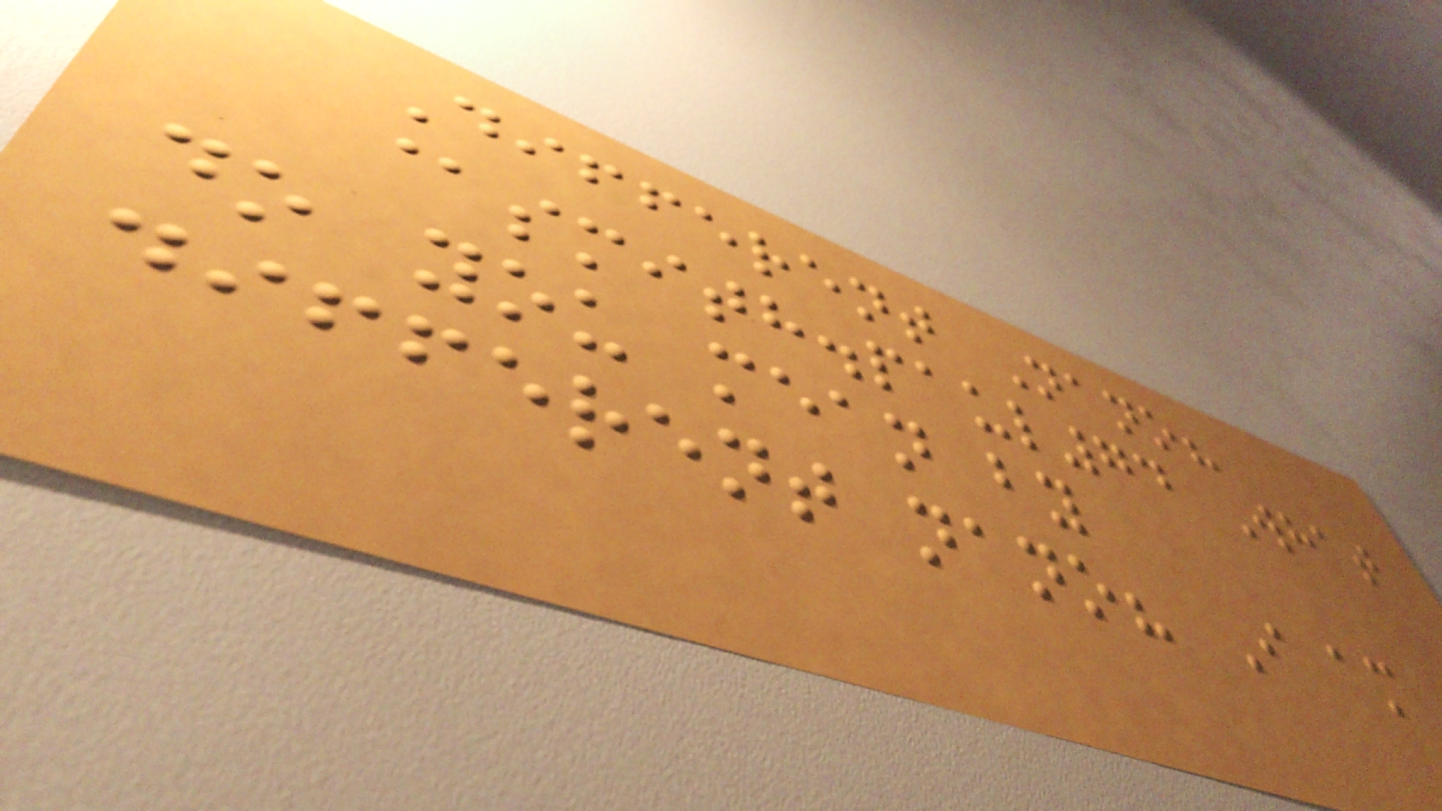Different Nano?
@smith.paul74 What
do you mean by
different nano? I am
